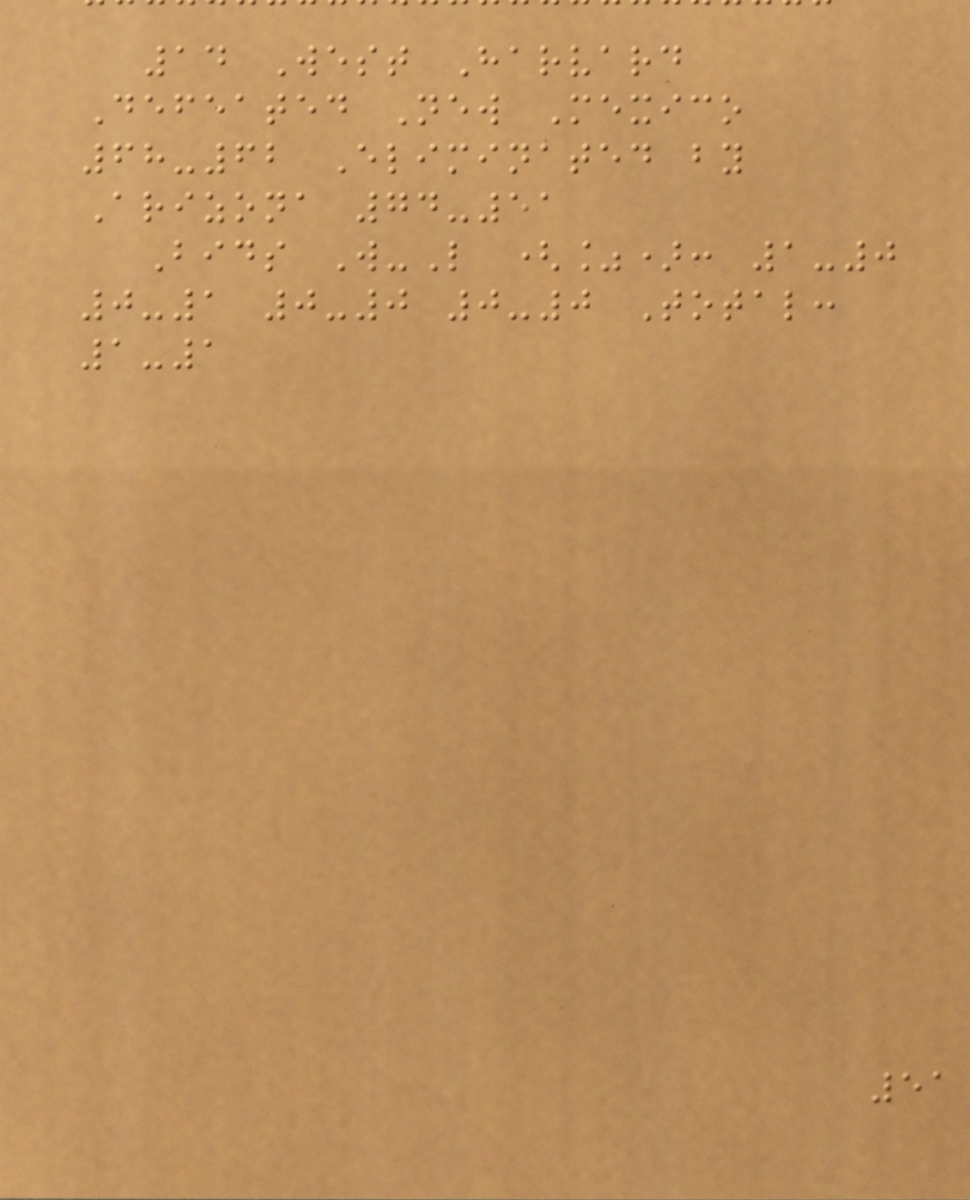14 West Harvard
Defeated New Mexico
68-62 Eliminated by
Arizona 74-51
Bids W-L (%): 1-0
0-1 0-0 0-0 Total:
1-1
51
